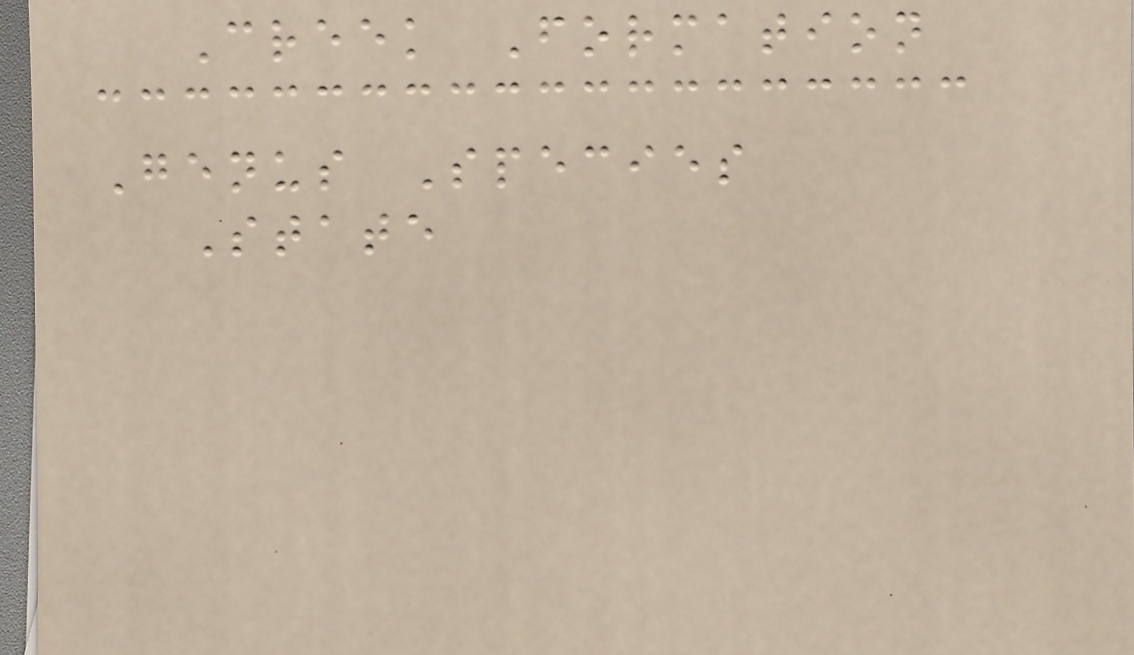Creek Formation
Genus Species
State
